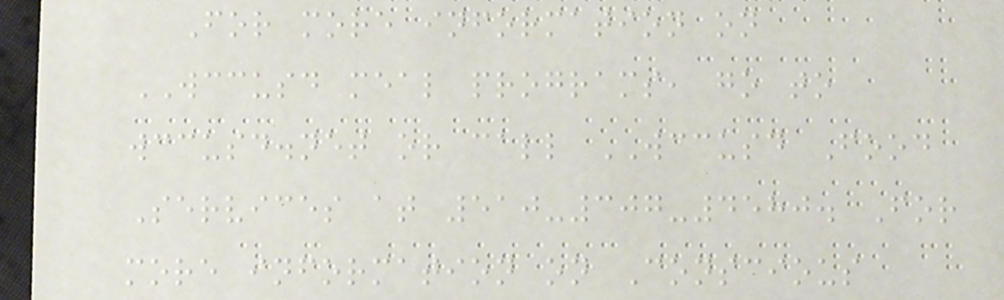For more information on
WCCUSD meal programs, go to
wccusd.net or call WCCUSD Food
Services at 510-307-4580. For
more information on Conscious
